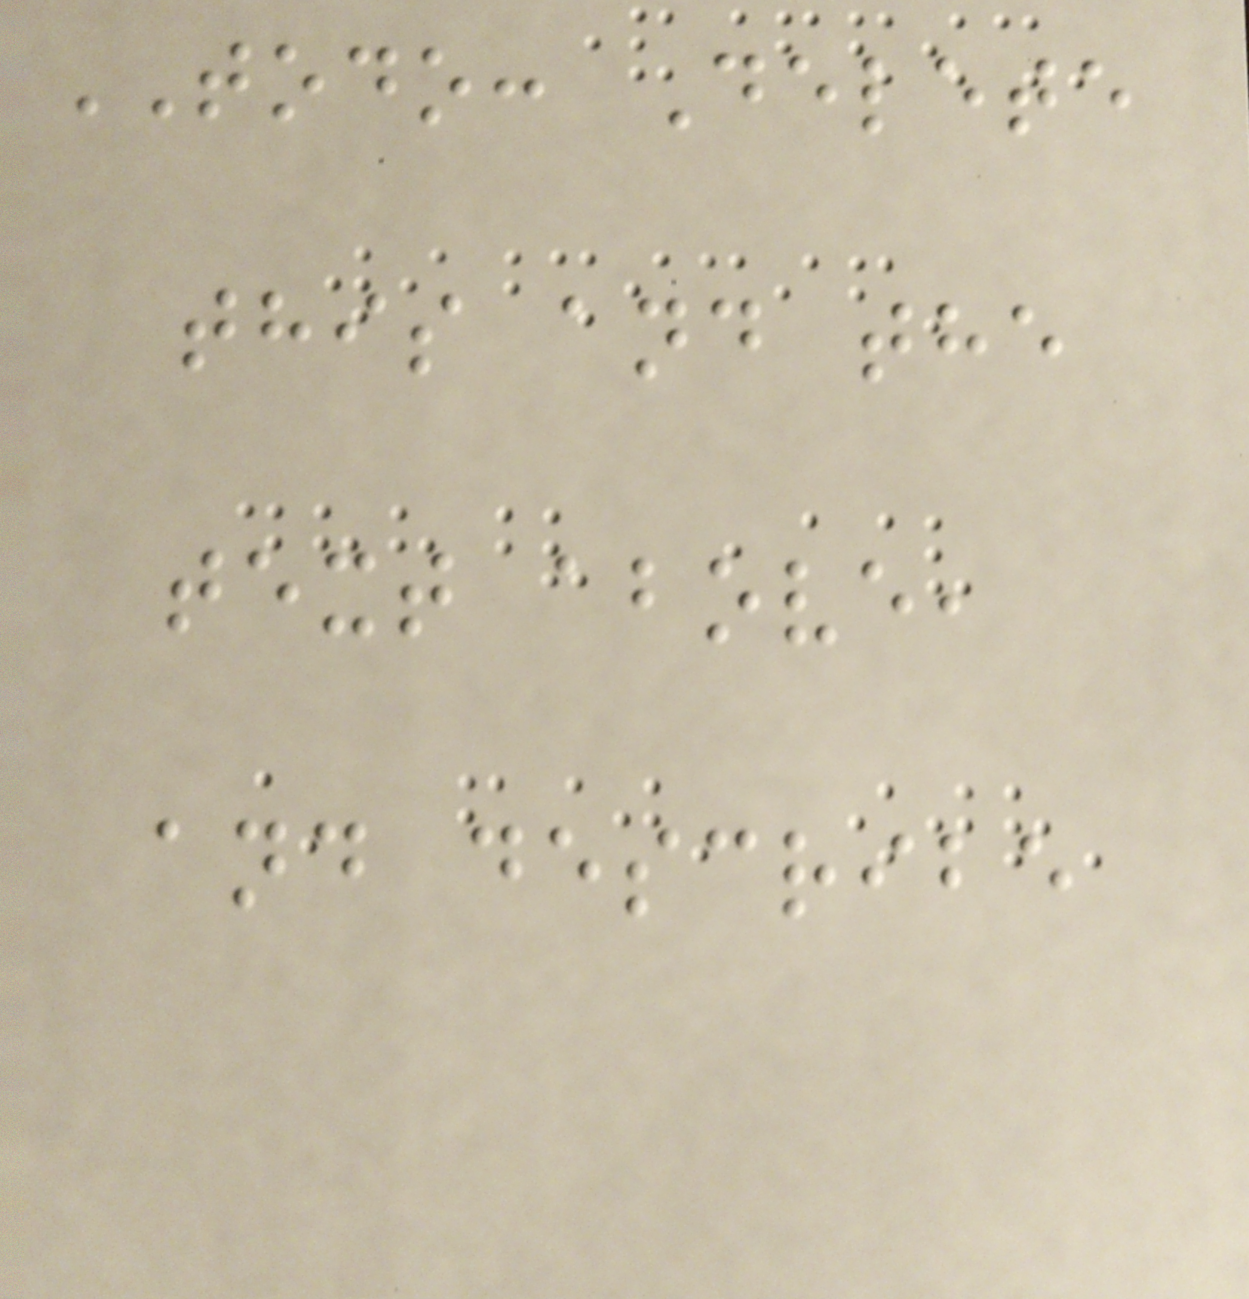TODO: Delete
this and the
text above,
and describe
